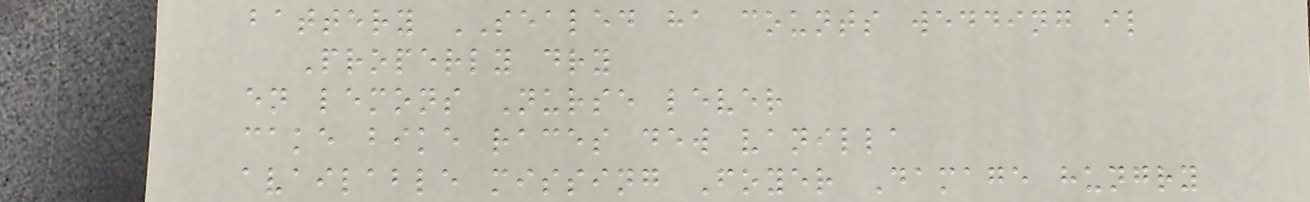battery SEALED ha counts wedding il
Properly dry
en lemons Nurse lever
cake bike races dew vanilla
available missing Foyer Damage hungry
